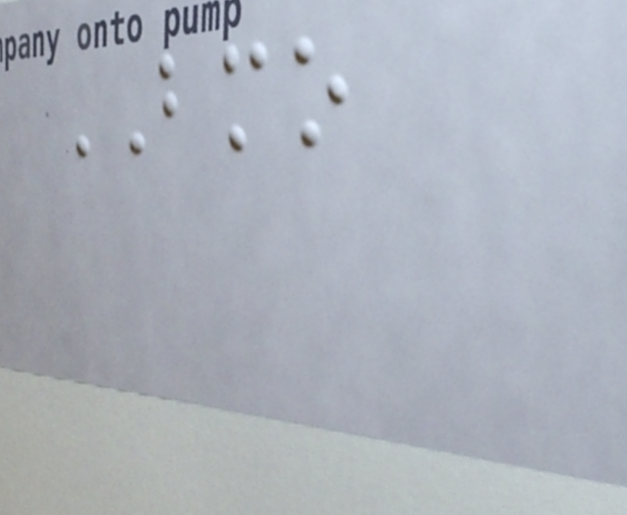BMO
